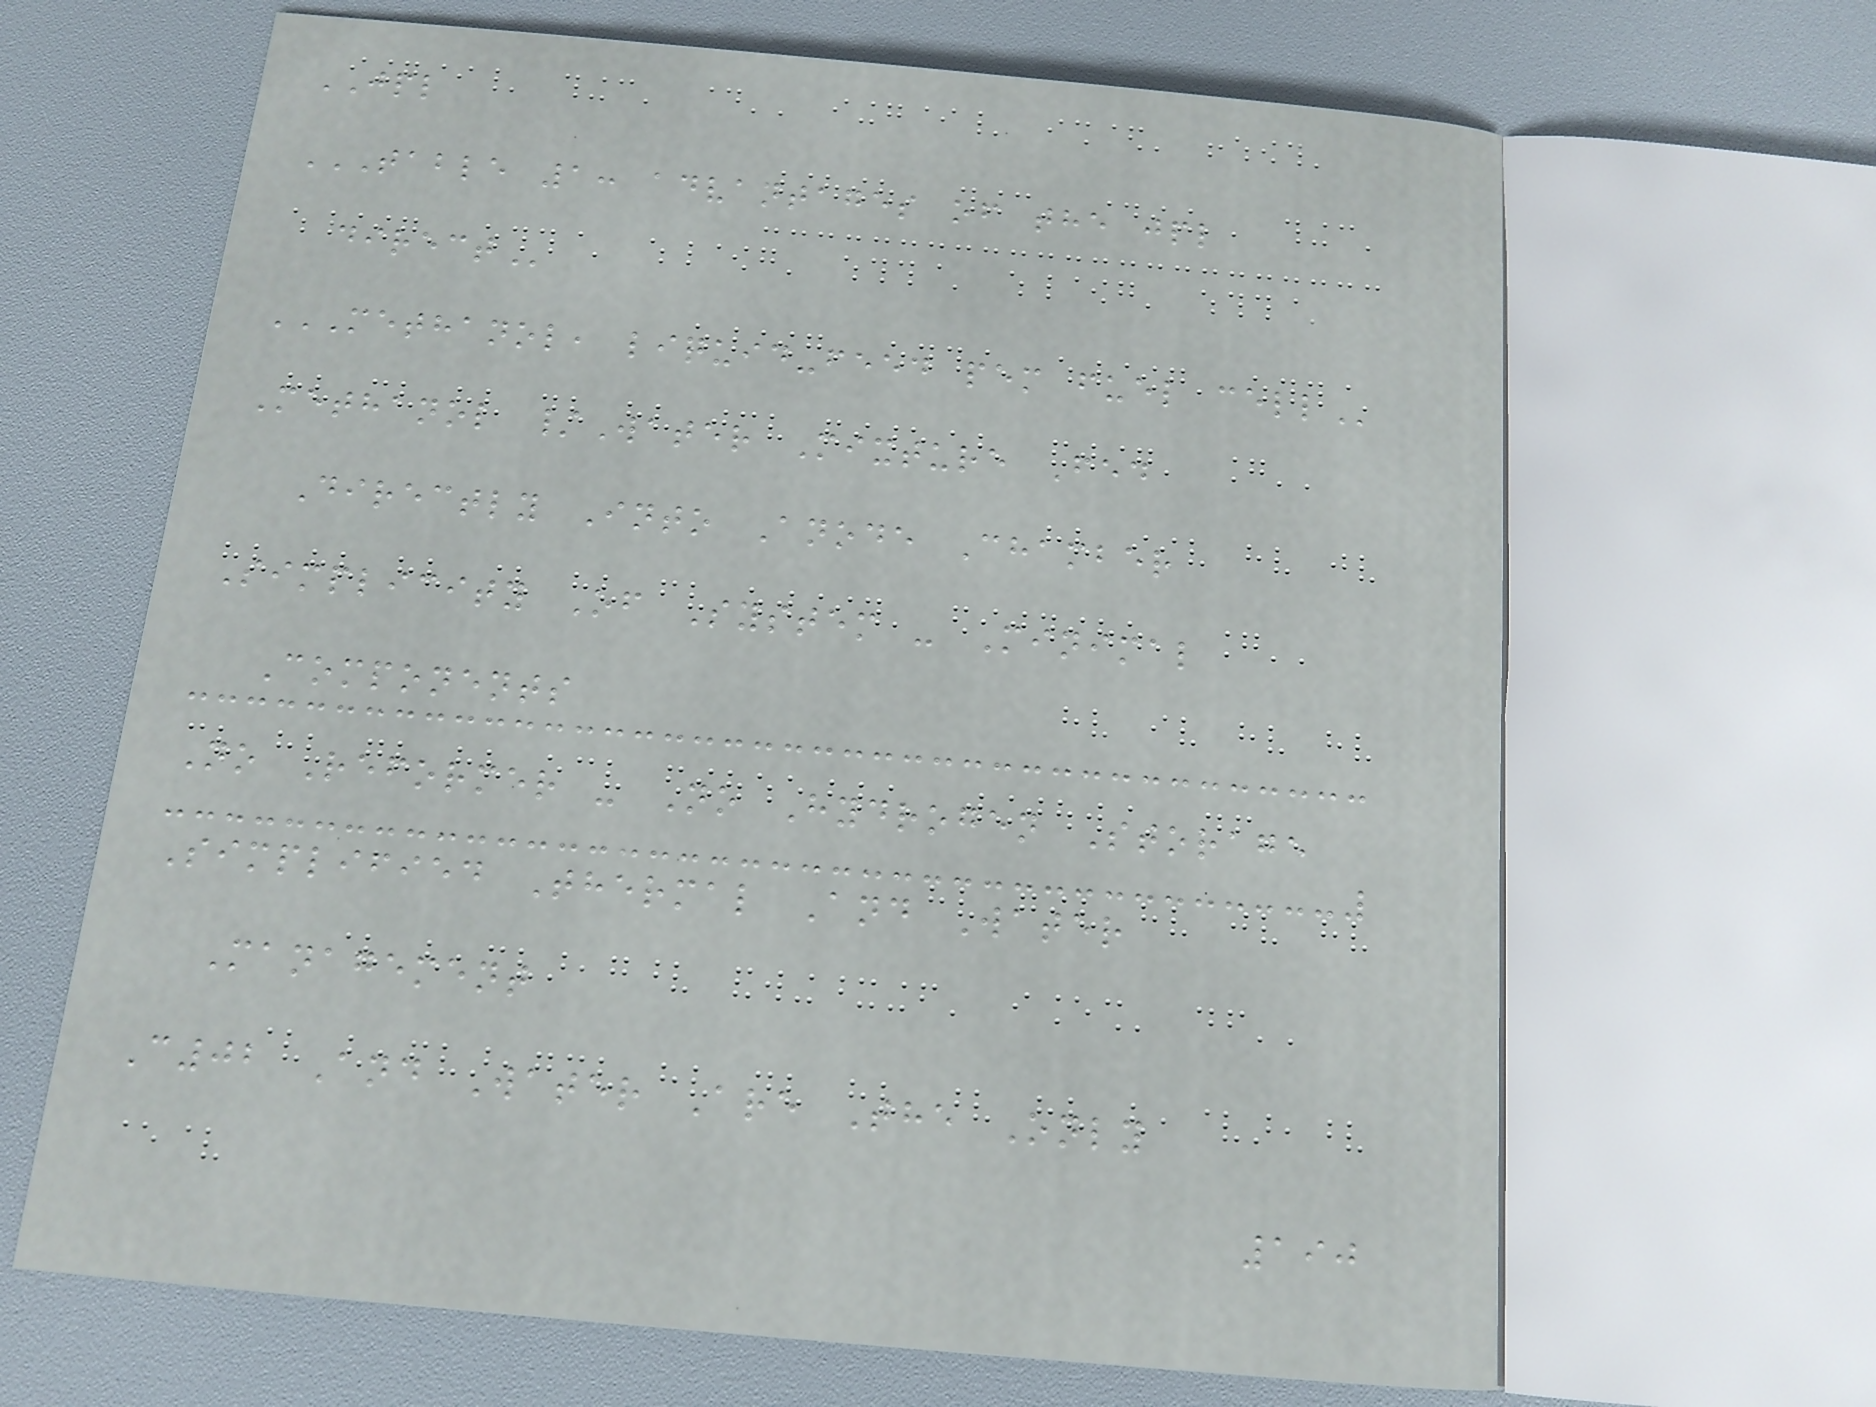JPL
TABLE 1: ADVANTAGES OF THE JPL
DIRECT
METHANOL, LIQUID-FEED PEM FUEL CELL
Methanol /Water Mixture Fed
Directly Into Anode Chamber
Simplicity Of System - Minimal
Components
No Reformer - No Hydrogen Storage
Simplified Thermal And Water
Management
C02 And Water Are The Only
190
